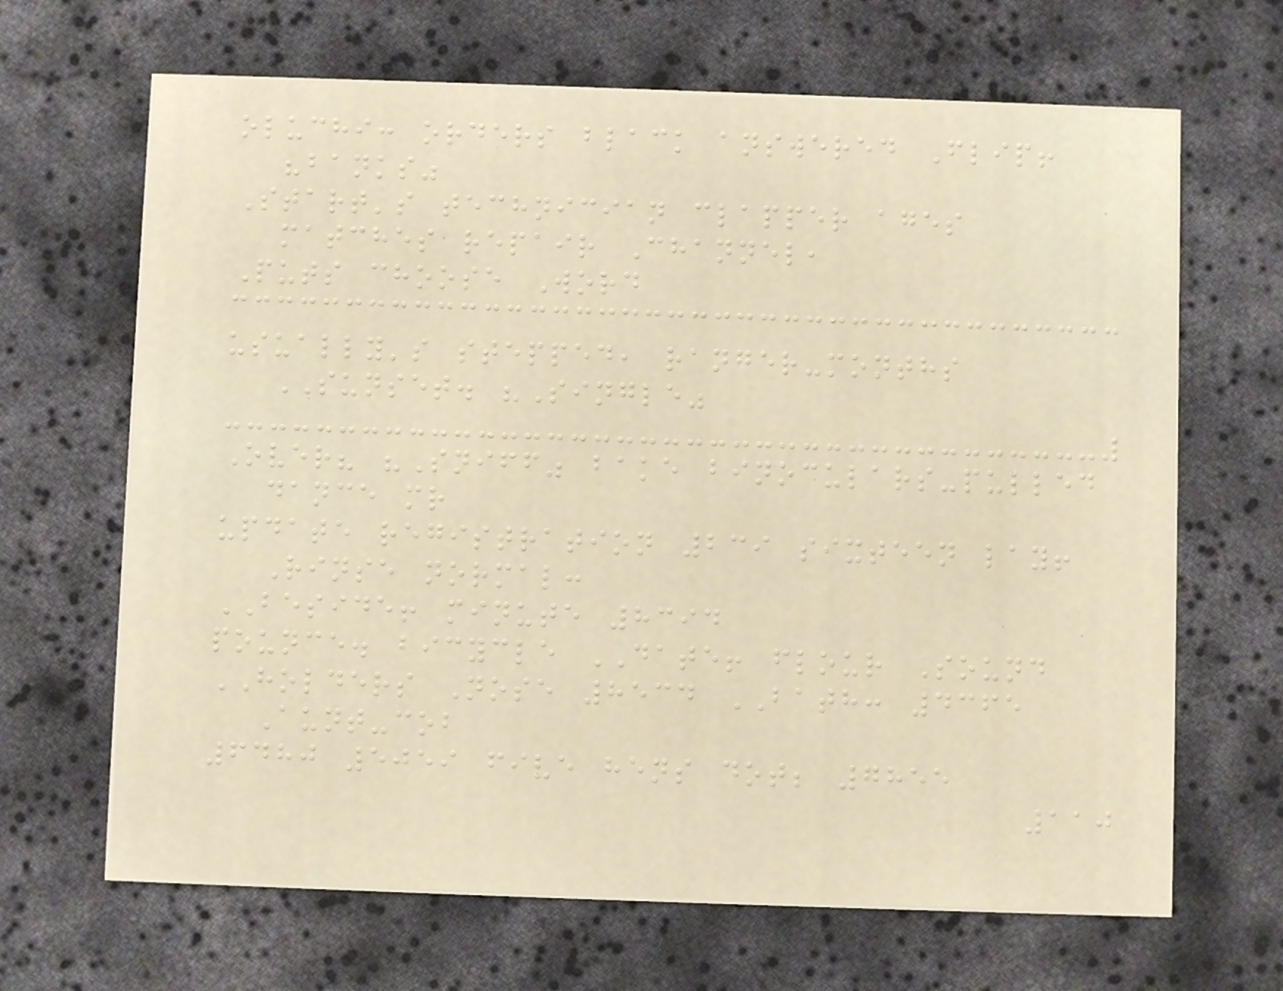oluchi: orders black answered Flip!
"banks"
Start's technician clapper ages
matches repair Channel,
Puts choose Word
usually's stepped, ranger-months
SUNSET. "Single"
Over? "Sniff" bake binoculars-pulled
dance mr
update registration 239 sixteen lay!
Rinse normal:
BESIDE! minute 8394
pounce. bicycle DATE! flour Sound
HOLDERS Nose 8534 BATH: 4365
Aunt-cob
6480 5059 five hens dot; 7855
110
